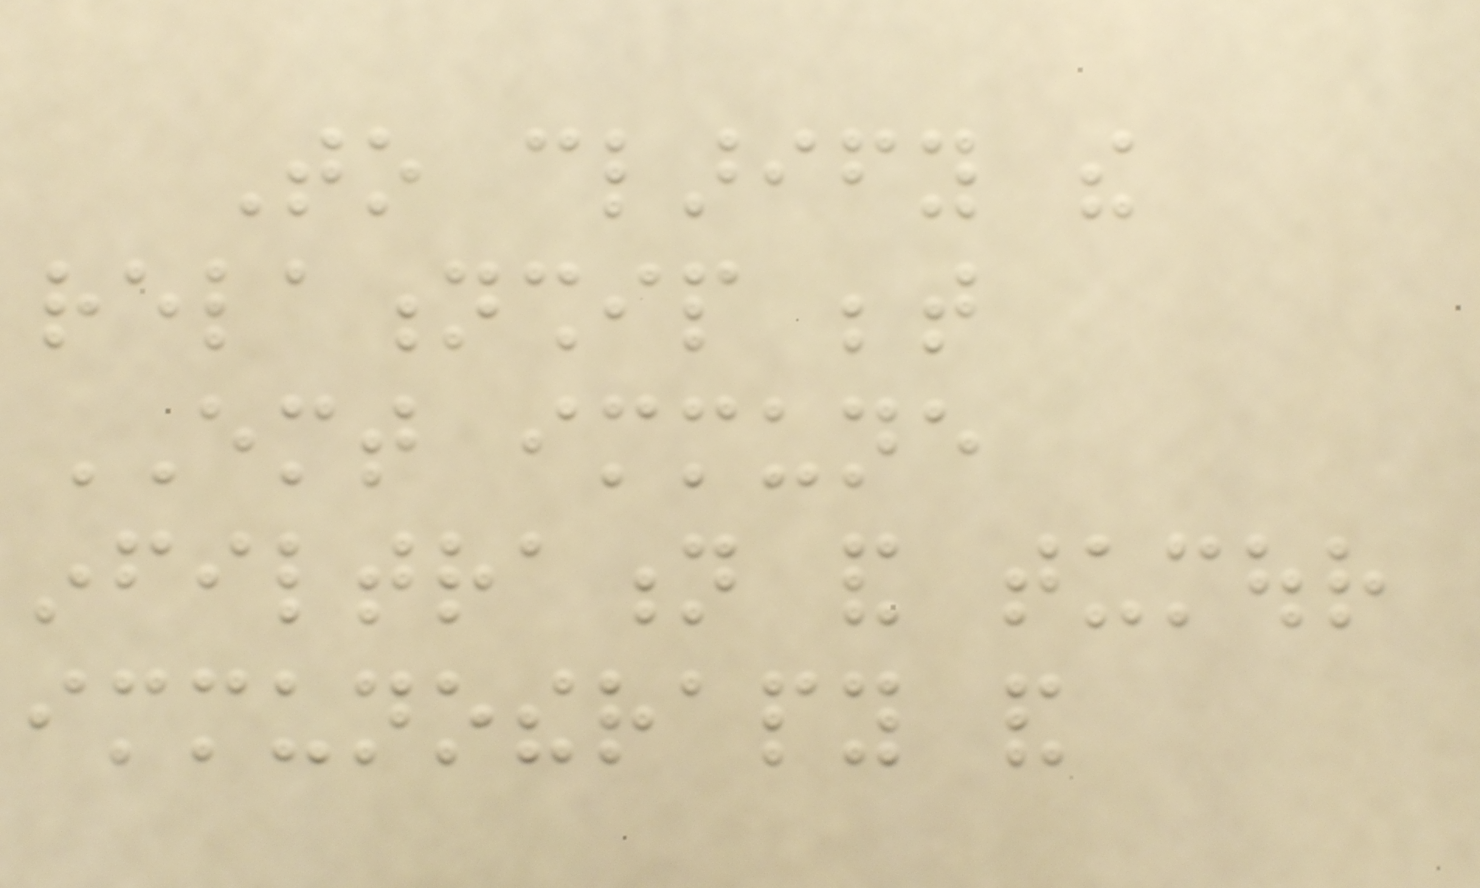To clarify the
relationship between
EMT immune
infiltration and tumour
immunotherapy and
